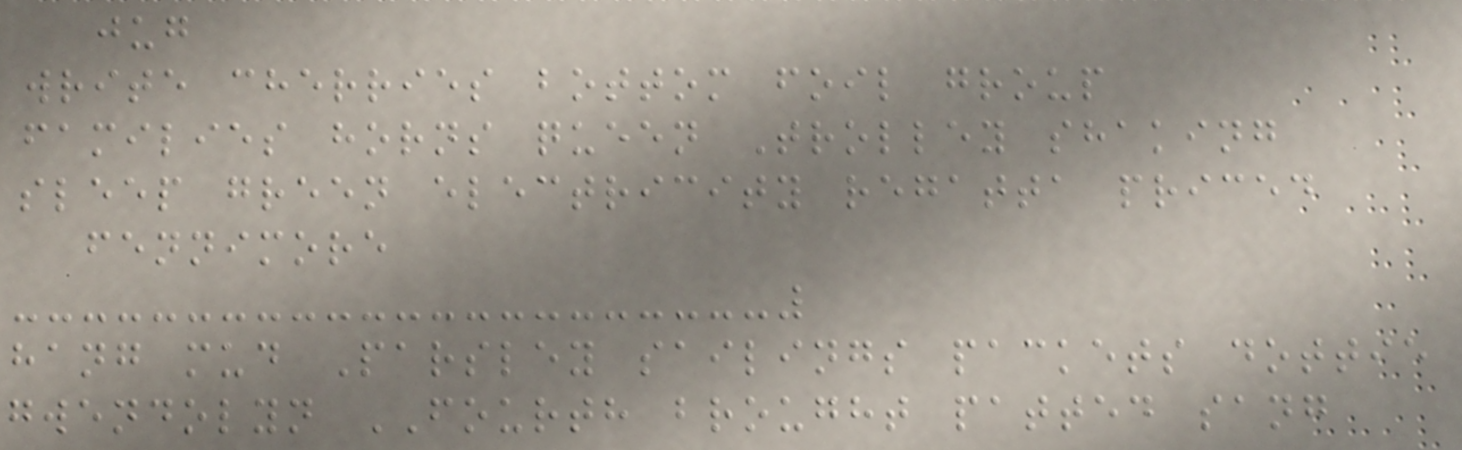jug
write cherries bottom foil group
families horns queen Trolley shaking
sleep green electricity regatta priced
fennimore
hang mud Parsley sailings packets dottie
gwendolyn FOURTH brought patted sang
